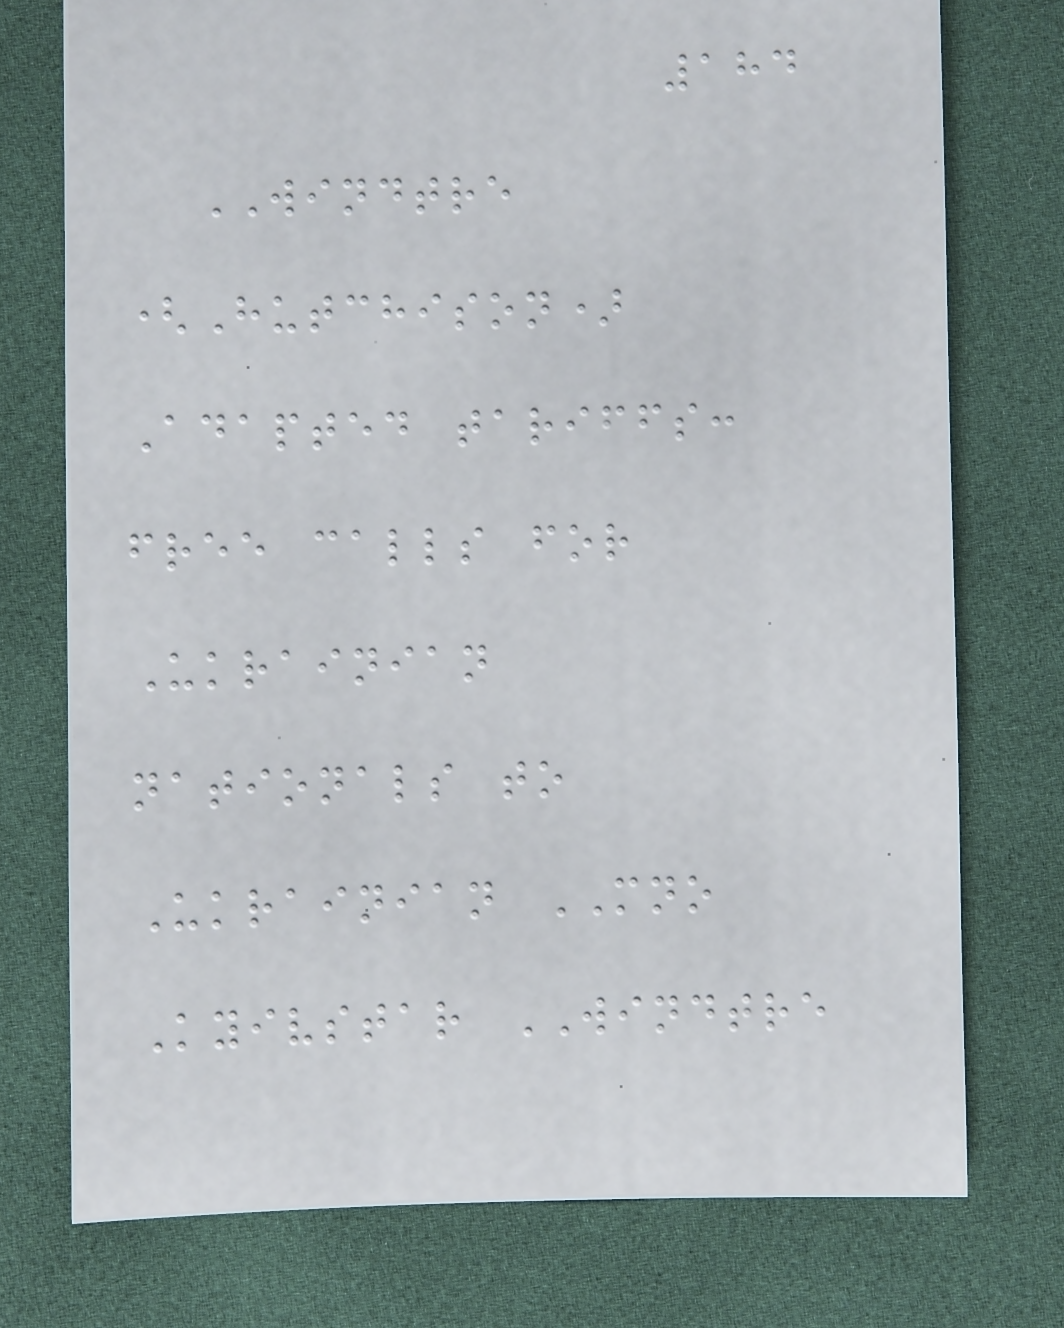184
WINDTRE
(Hutchison)
Adapted tariffs:
free calls for
Ukrainian
nationals to
Ukrainian MNO
Kyivstar WINDTRE
